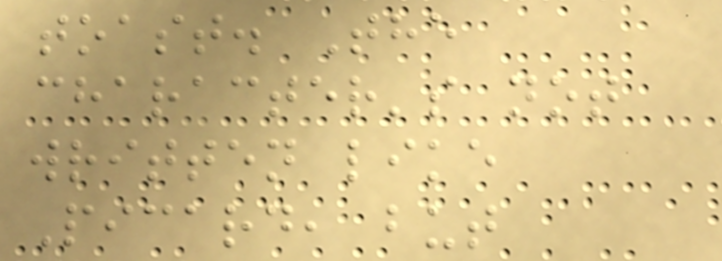toast. The
character's not
written like
Picard, but
